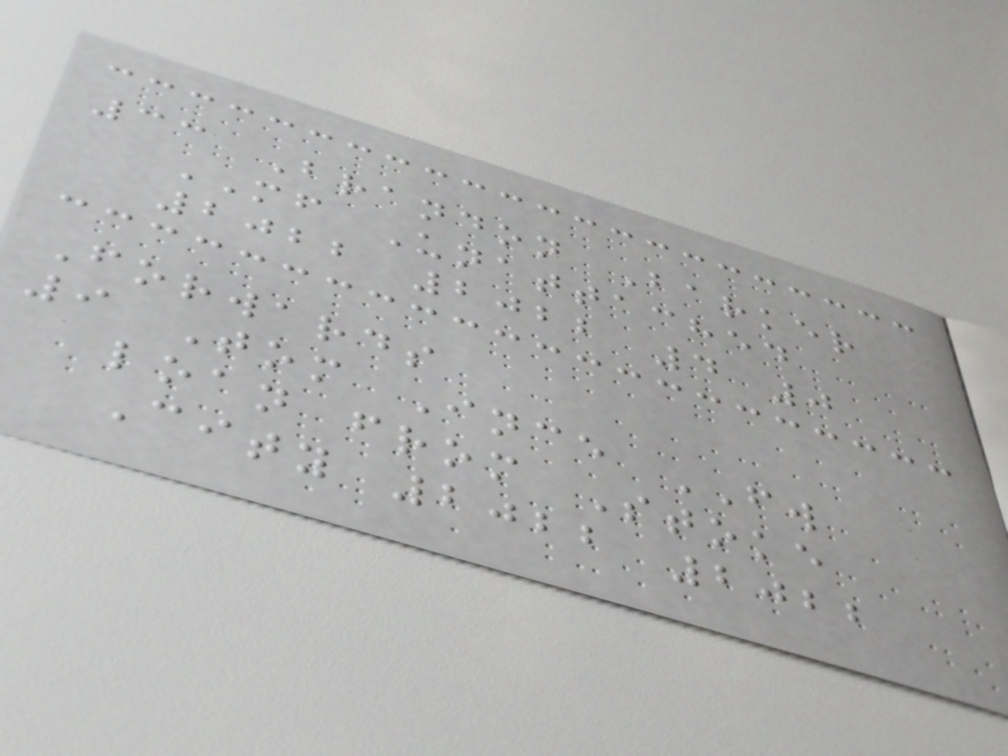33 Brandon Barker
MF Unattached
2022 2022 4 0
Forwards
9 Tom Ince FW
loan from Stoke
City 2022 2022
